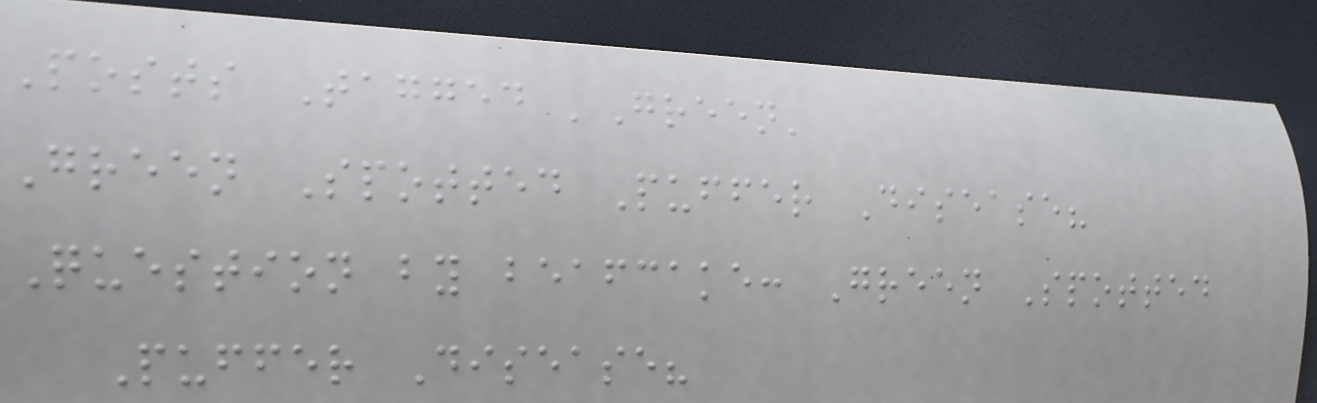Posts Tagged 'Green'
Green Spotted Puffer Disease?
Question by beafcake: Green Spotted
Puffer Disease?
